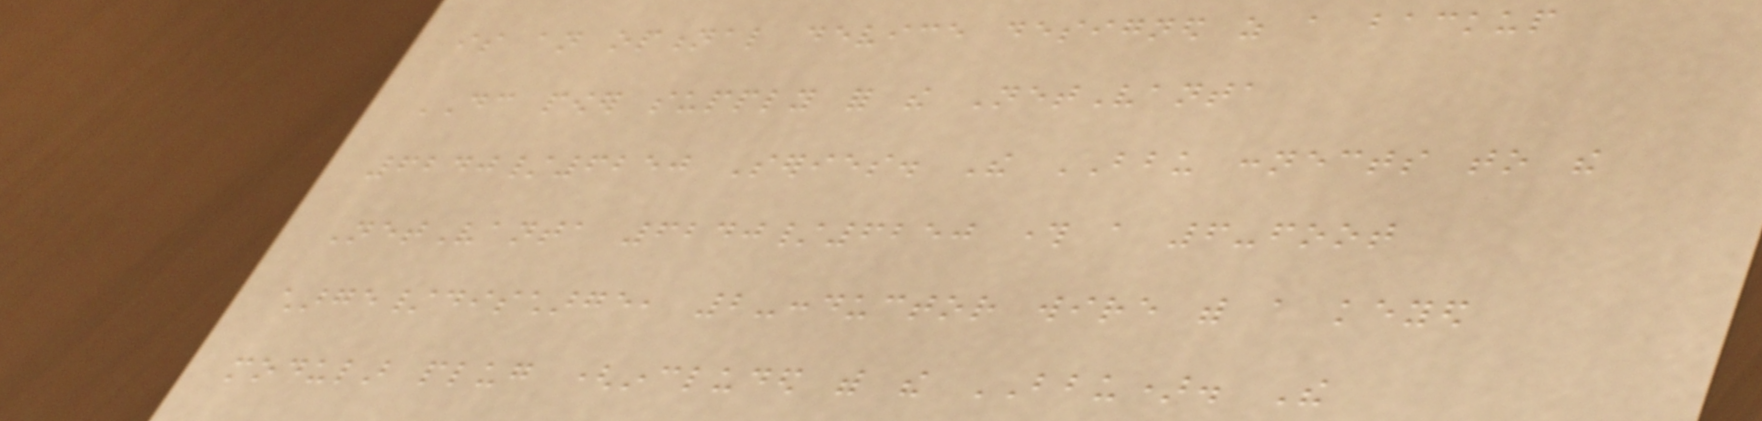is an optional device designed as a backup
DC power supply for the NetVanta
6240/6250 Series. The BBU connects to the
NetVanta 6240/6250 through a 6-foot
charge/discharge, 2-conductor wire with a keyed
modular plug (included with the BBU). The
